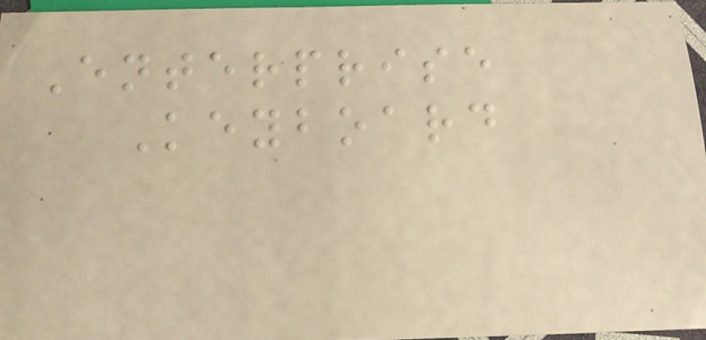Enterprise
Keyboard
